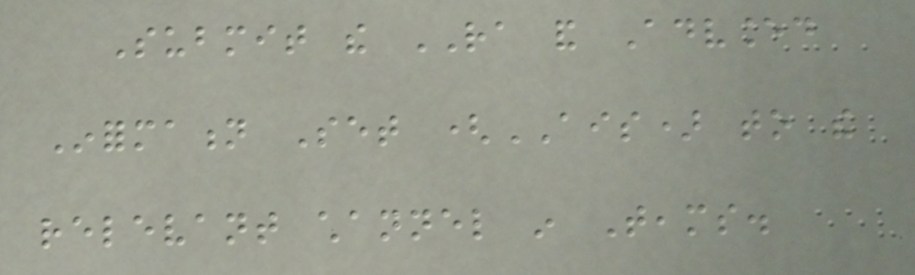Submit the RA and Advanced
Information Set (AIS) to the
relevant channel in Teams.
